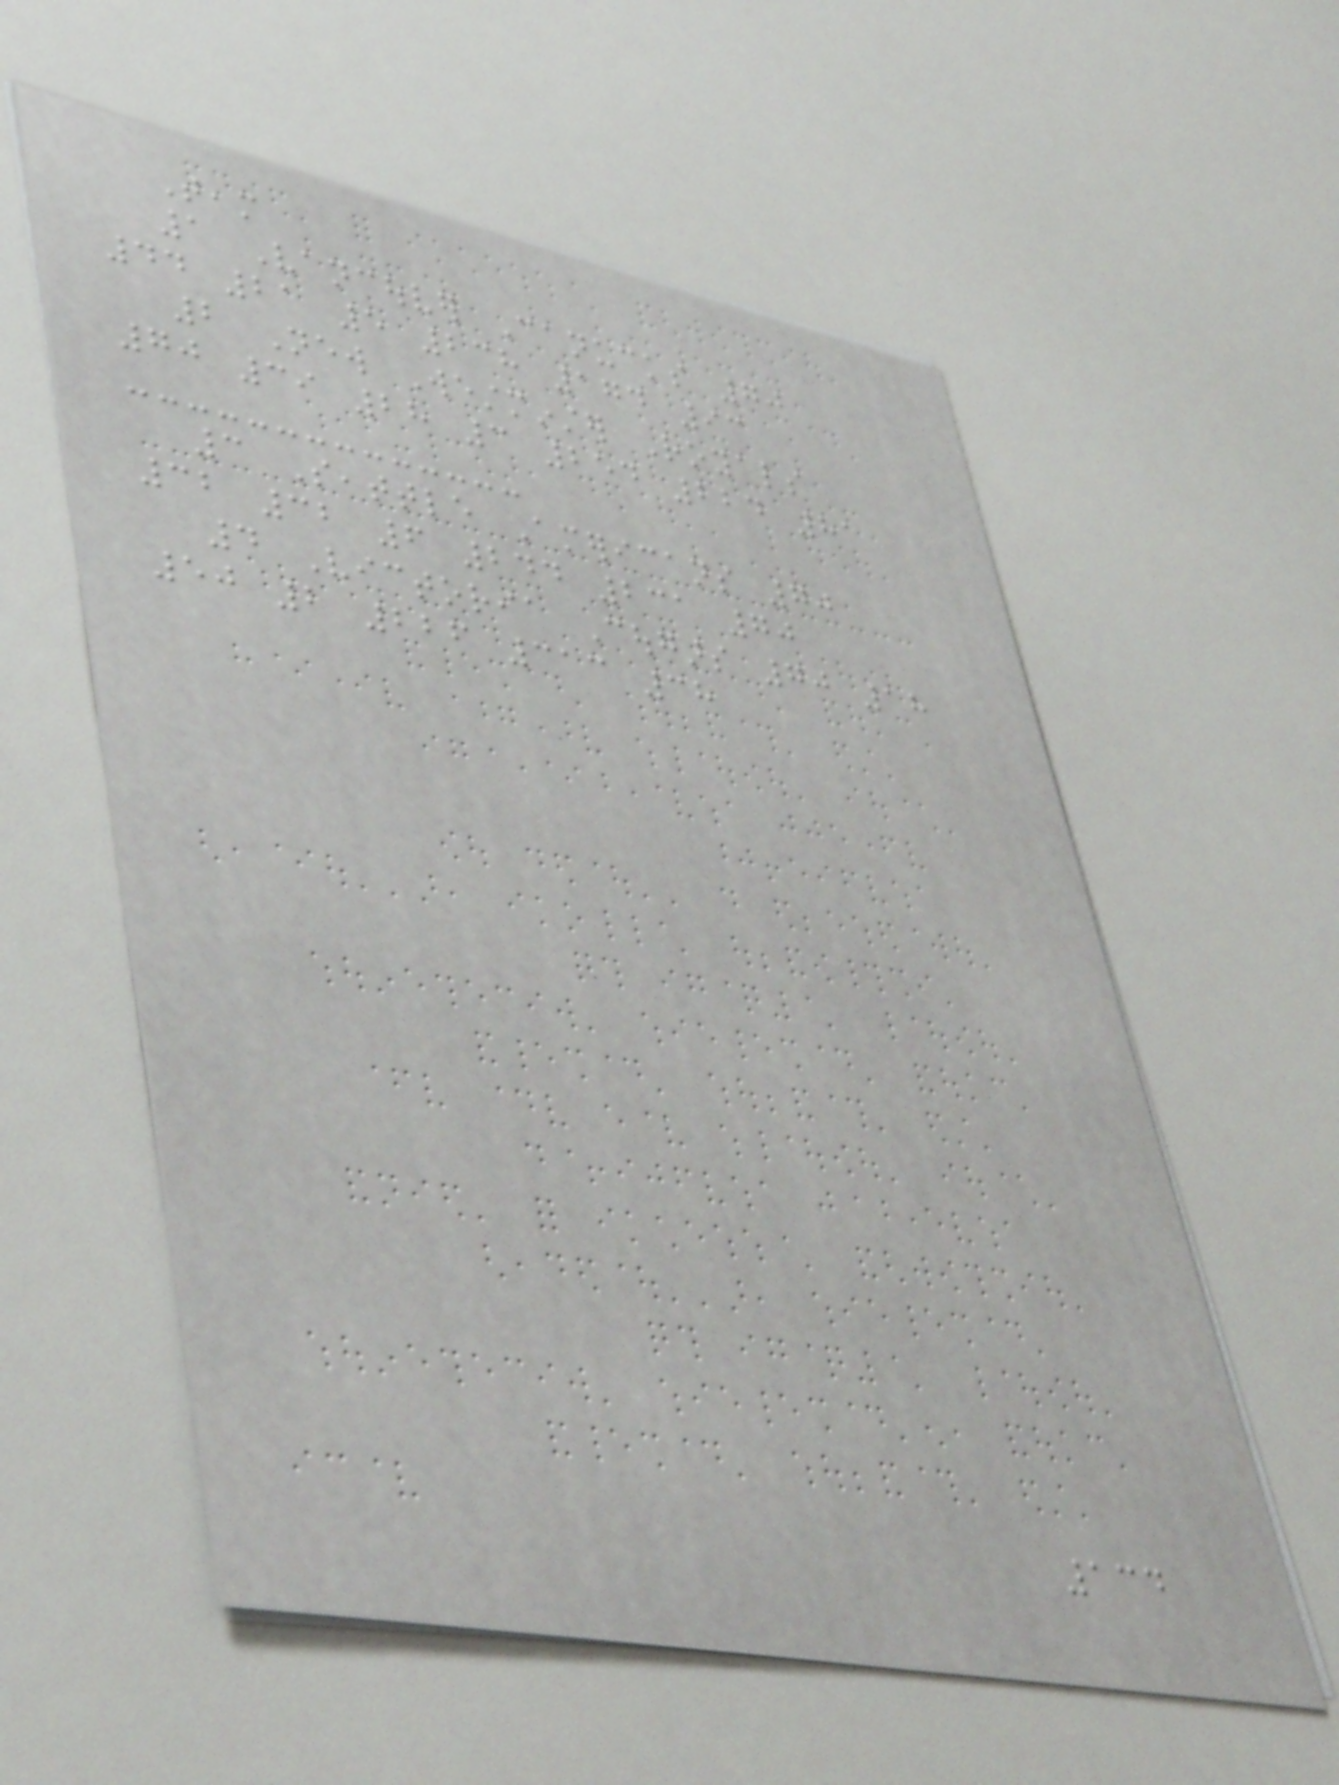Team
1 Vancouver Canucks 70
44 21 5 238 174 93
2 New Westminster Royals
70 39 28 3 254 224 81
3 Seattle Americans 70
32 32 6 244 231 70
4 Victoria Cougars 70 18
50 2 226 313 38
134
